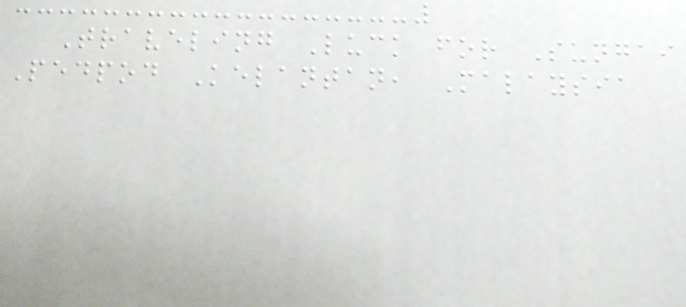Traveling Luck for Sungai
Pedpod Kelantan, Malaysia
